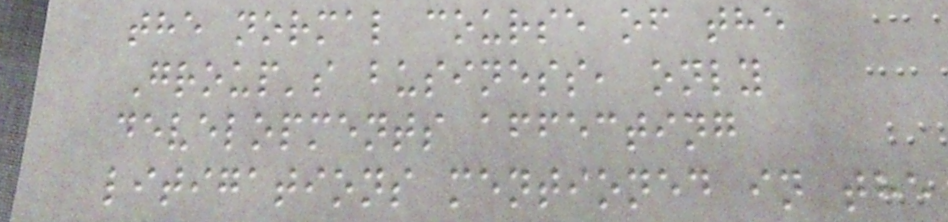the normal course of the
Group's business, only
developments affecting
litigations mentioned in the
